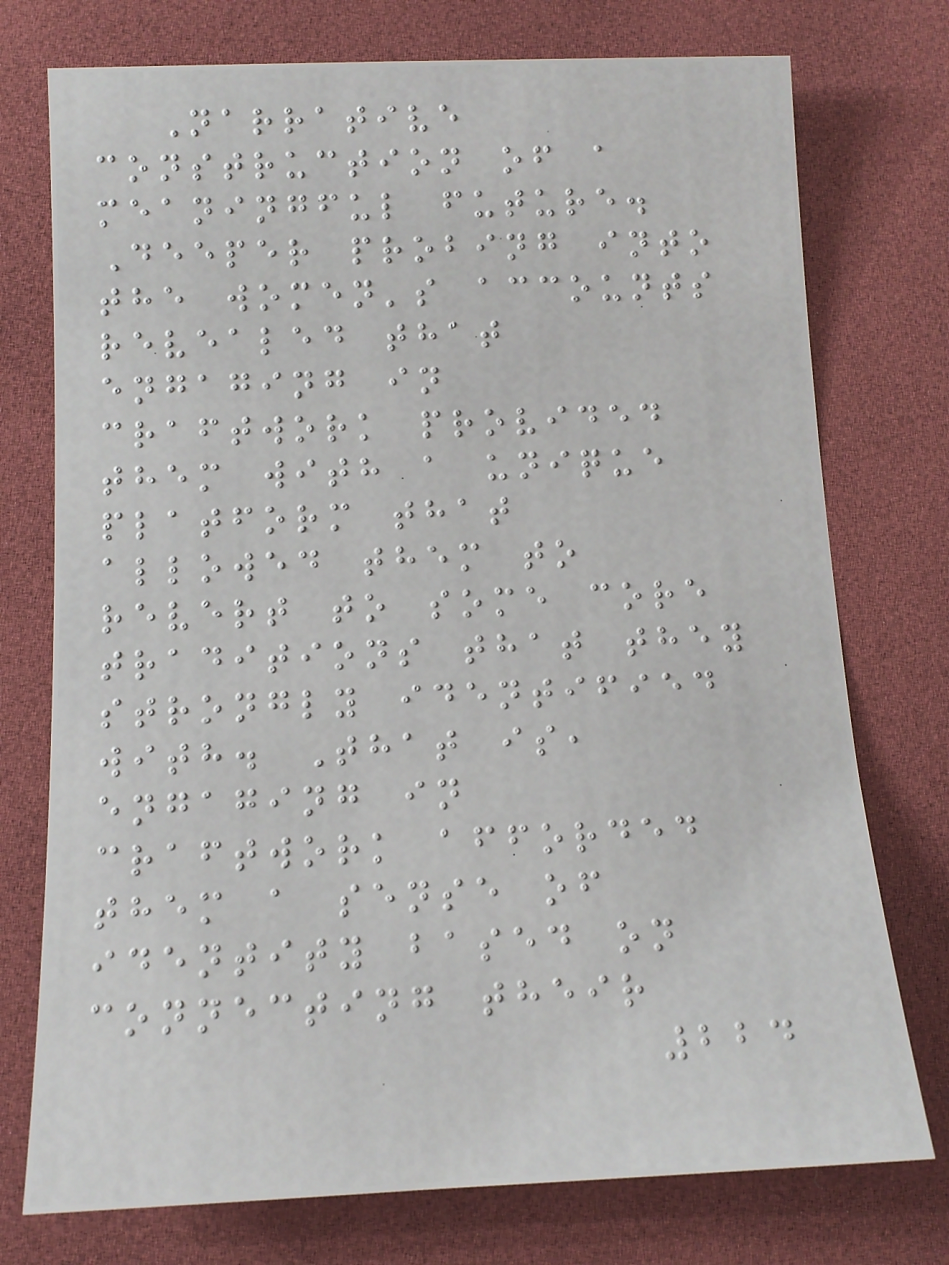Narrative
construction of a
meaningful future.
Deeper probing into
the women's accounts
revealed that
engaging in
craftwork provided
them with a unique
platform that
allowed them to
revert to some core
traditions that they
strongly identified
with. That is,
engaging in
craftwork afforded
them a sense of
identity based on
connecting their
224
